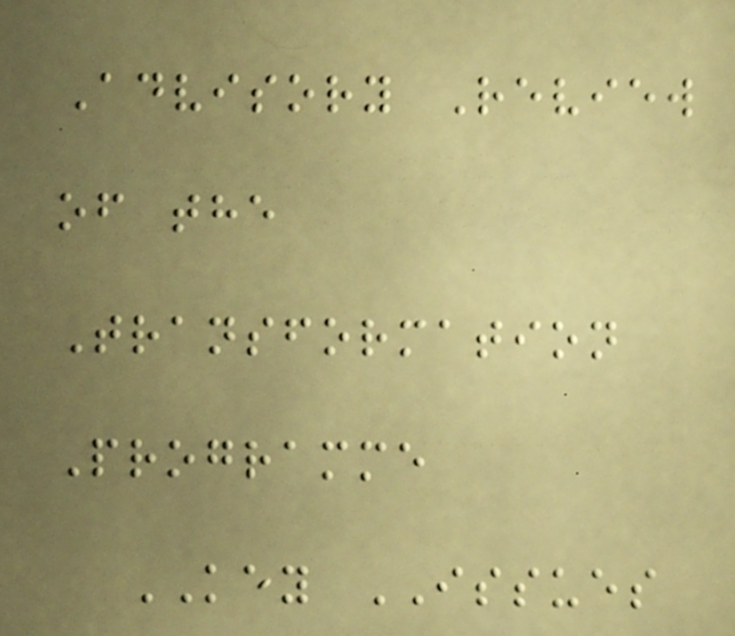Advisory Review
of the
Transformation
Programme
KEY ISSUES
